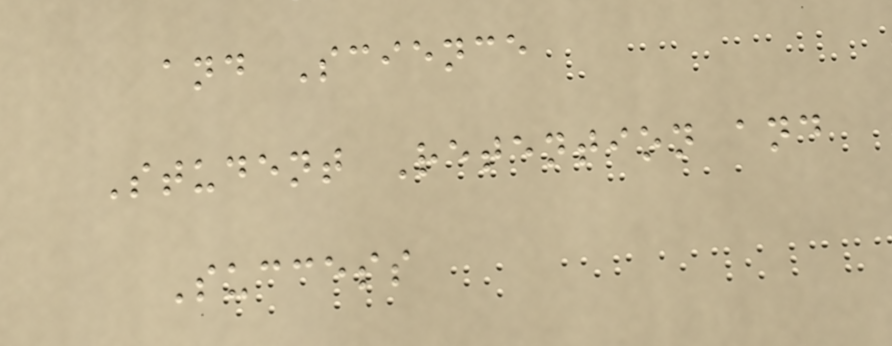and Science
Student Retention and
Success
